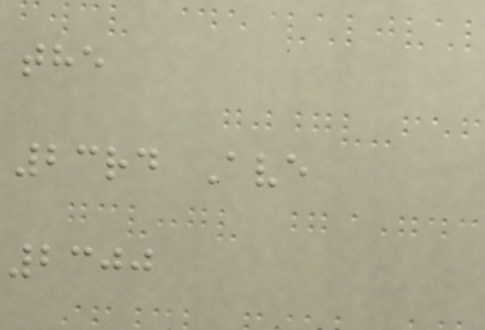the
23rd Ave
2300
